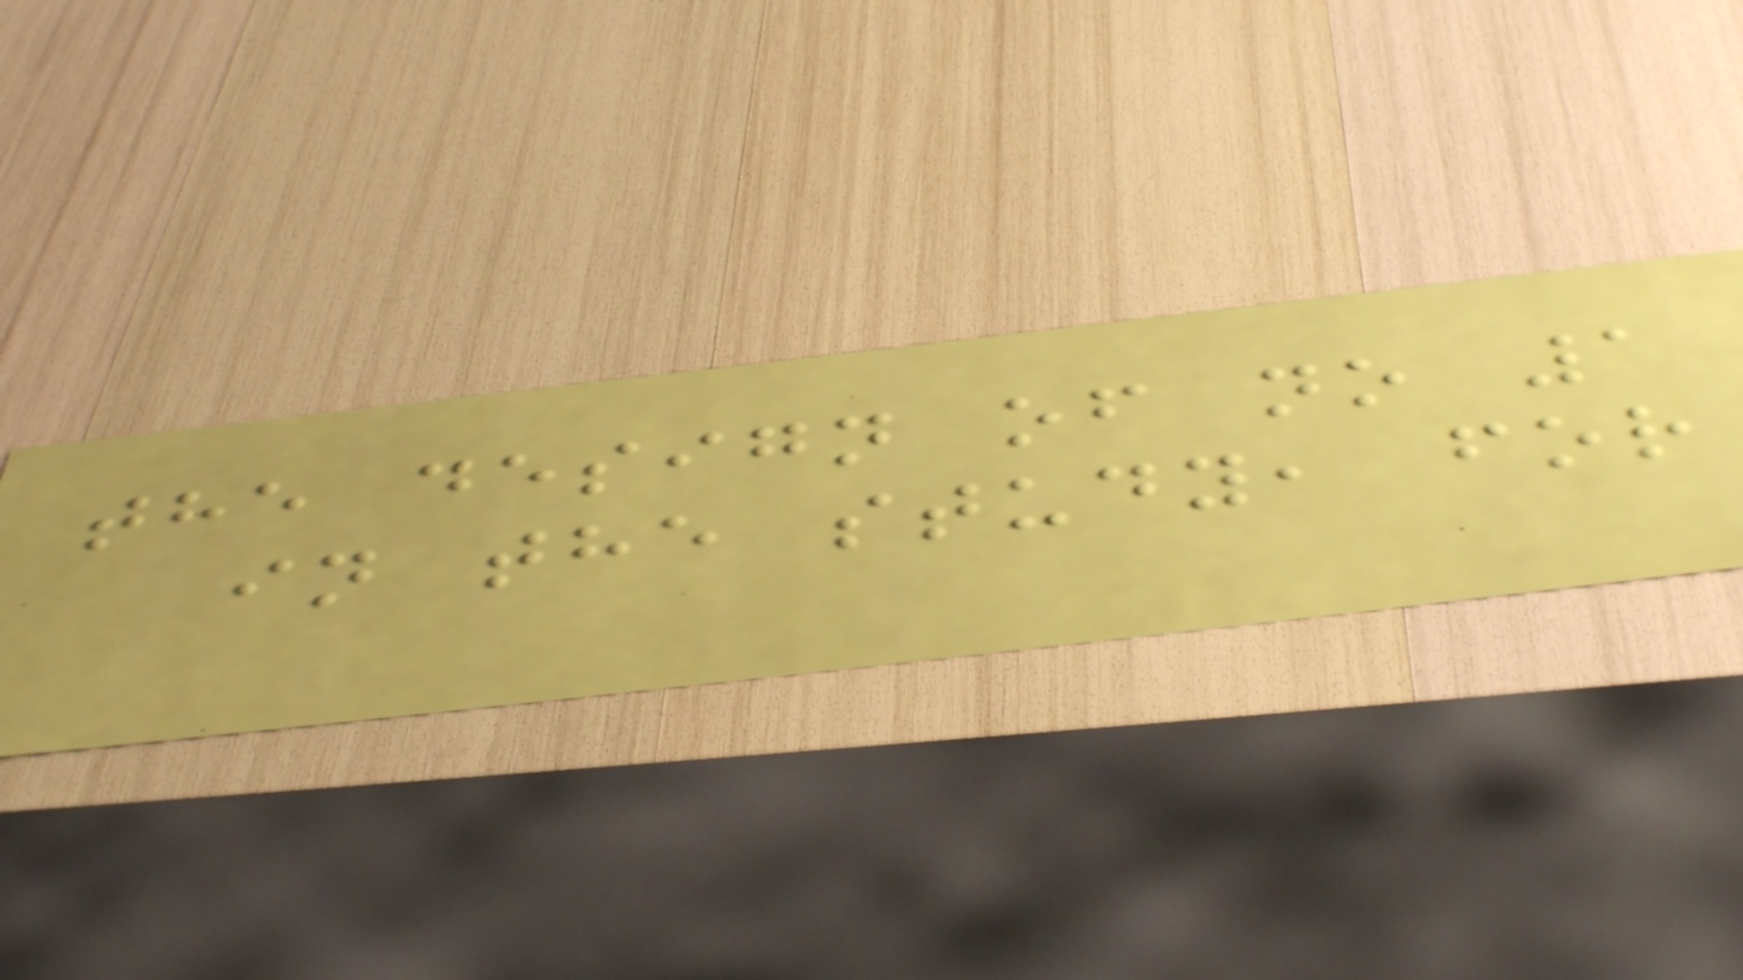the design of no 1
in the study, for
